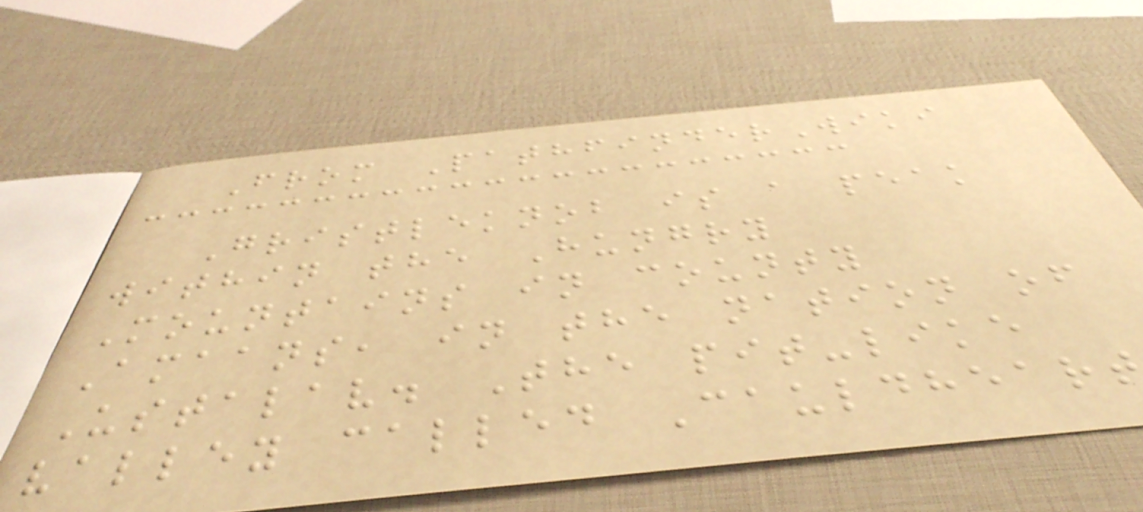From PathfinderWiki
Gristleknob is a peak
within the Hungry
Mountains in county
Amaans, in the nation of
Ustalav. The pit-like
valley called Cauldheart
